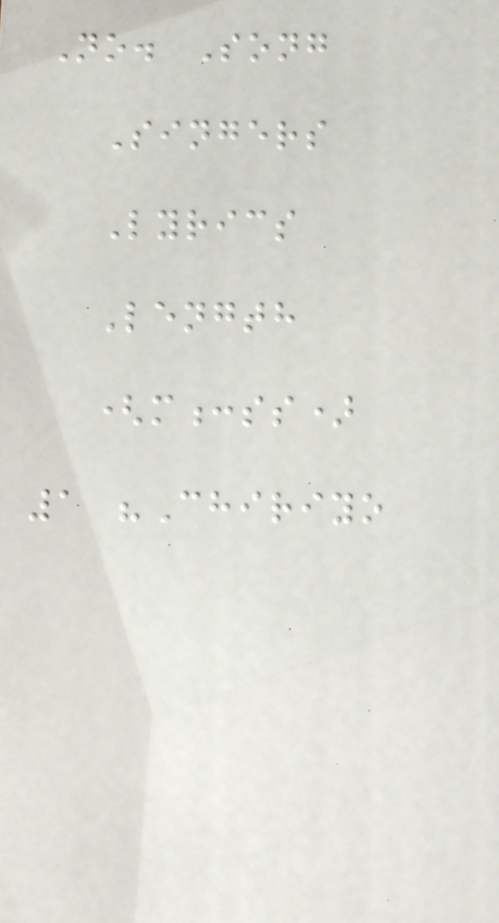No. Song
Singers
Lyrics
Length
(m:ss)
1 "Chiriyo
